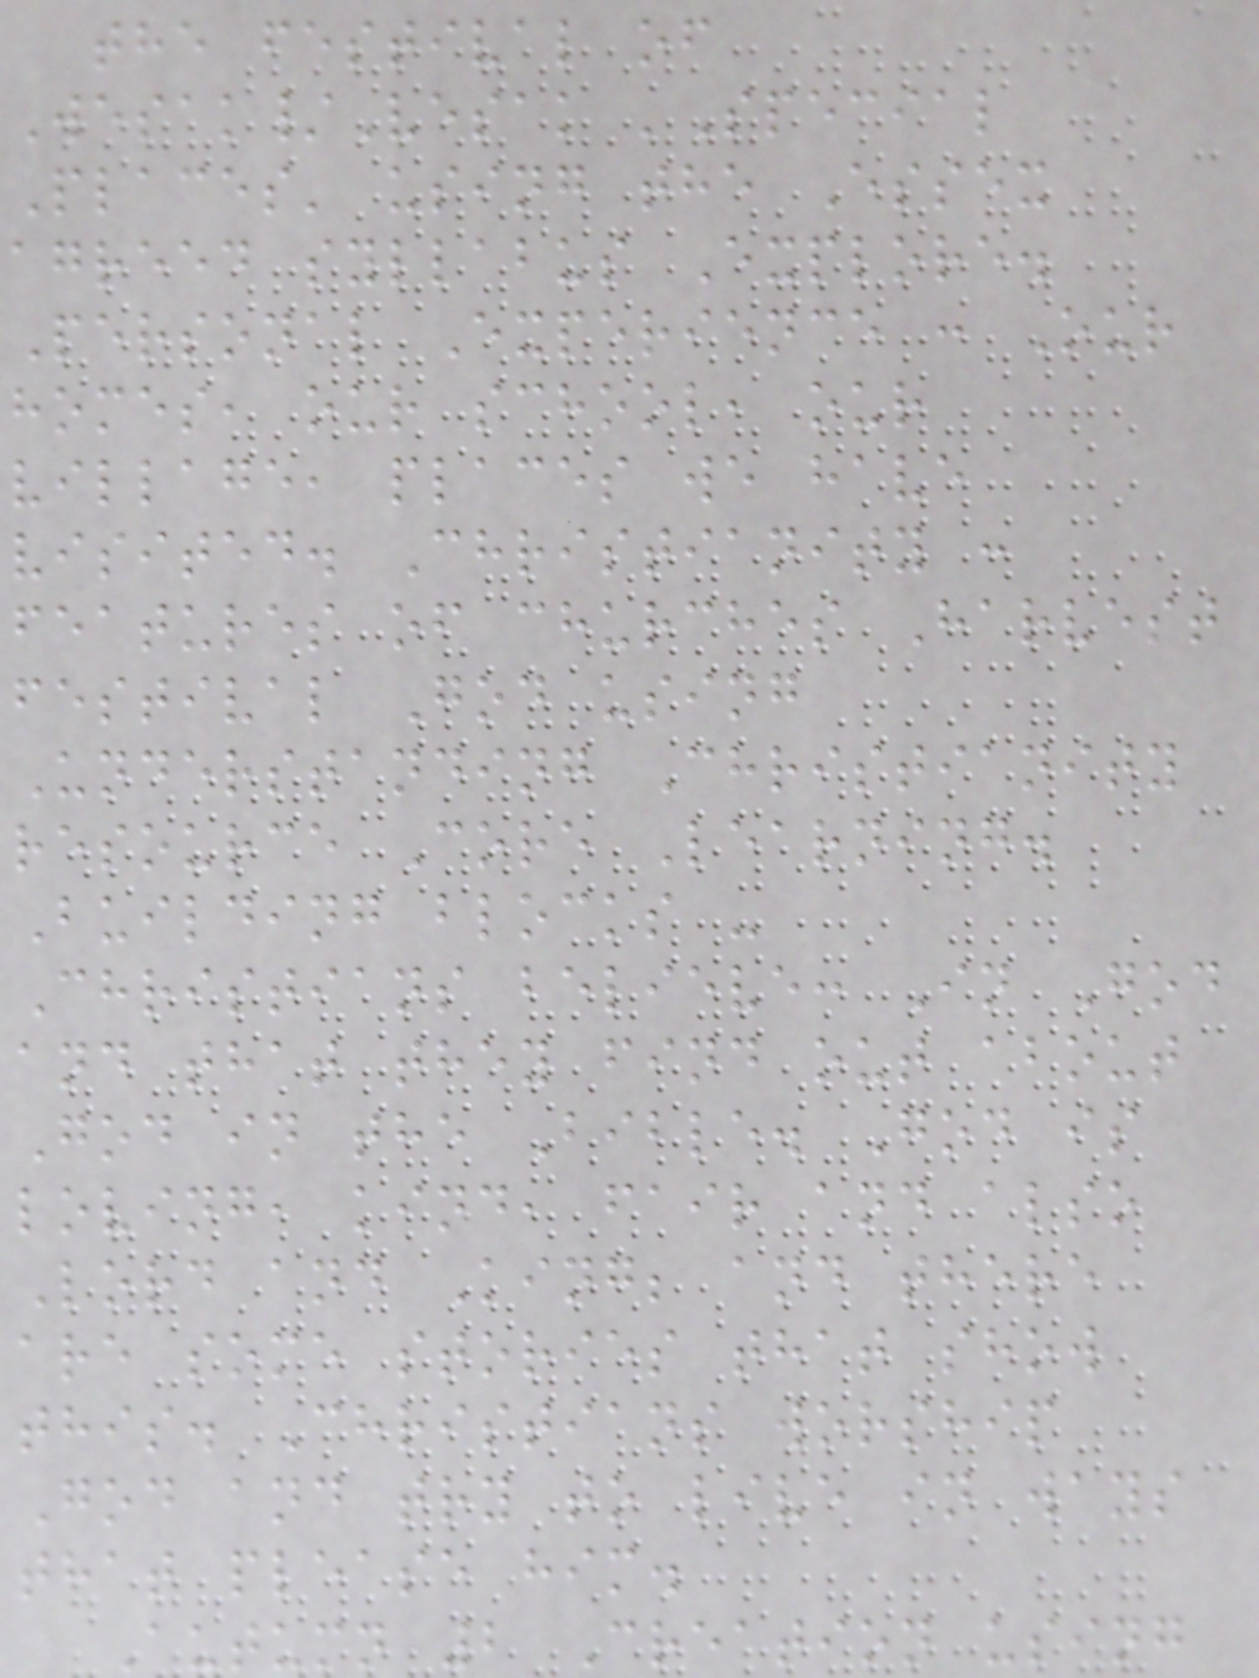the festival of
Wesak/Vesak 'Special
Places' using the Essex
agreed syllabus Explore.
Personal Experience : Our
homes, our school, our
village, places we have
visited. Christianity :
features of churches Harvest
festival God using
Understanding Christianity
resource Core Learning.
Building blocks -
Christians believe: In God
and that they find out about
God in the Bible. God is
loving, kind, fair and also
Lord and King; and there
are some stories that show
this. Christians worship
God and try to live in ways
that please him.
Autumn 2 Creation using
